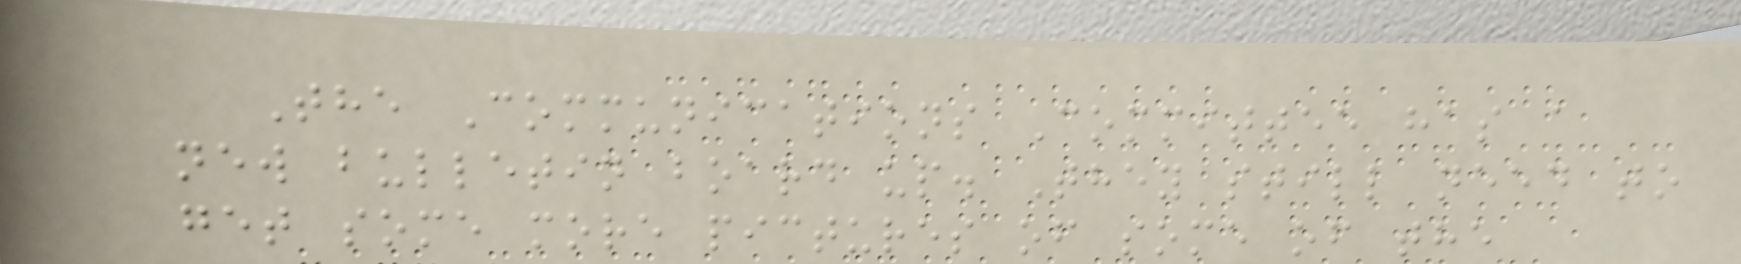The Communications Committee has a
new bulletin board up. They still need to
get some more pictures of some of the
